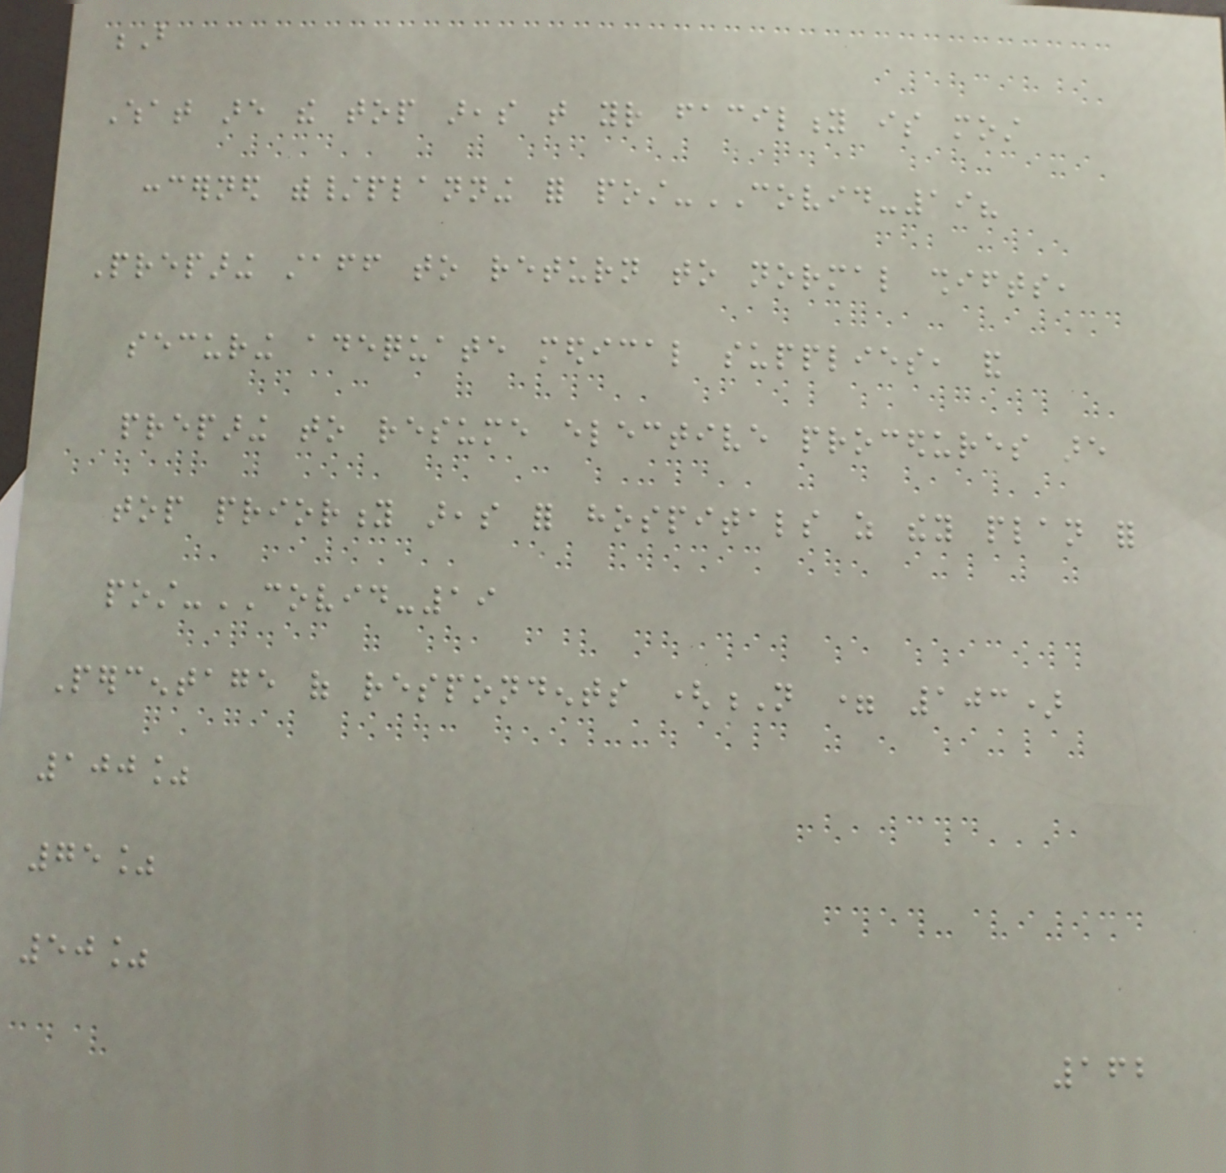B
What are the top areas that your facility is most
concerned with/planning for post-COVID-19?
Preparing staff to return to normal shifts,
securing adequate medical supplies, and
preparing to resume elective procedures are
top priority areas for hospitals as they plan for
post-COVID-19
Percentage of respondents (N = 103)
100%
75%
50%
162
